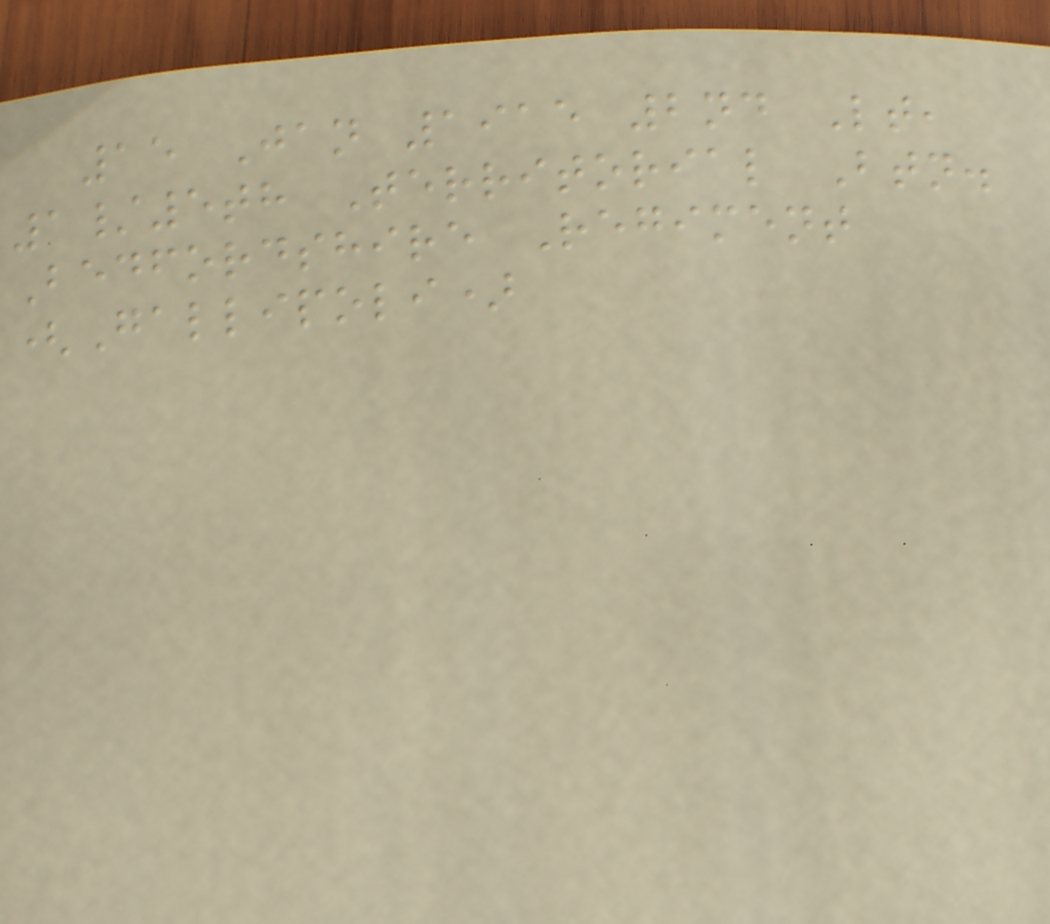15 Jan 1915 2nd Lt,
1/5th Territorial Btn.
Bedfordshire Regiment
(Gallipoli)
